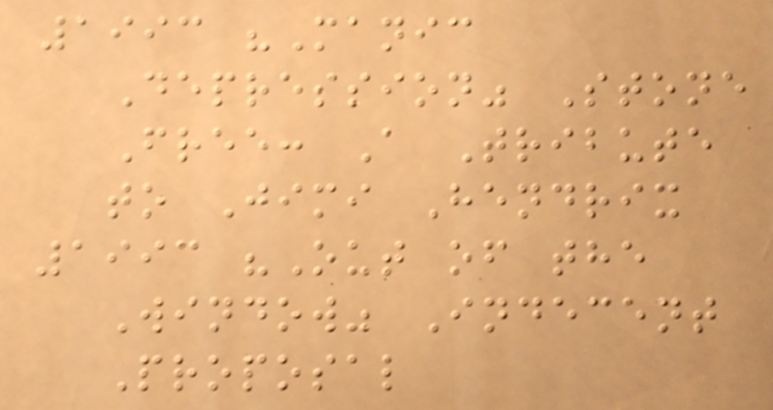1993 "Manic
Depression" Stone
Free: A Tribute
to Jimi Hendrix
1993 "Out of the
Window" Indecent
Proposal
